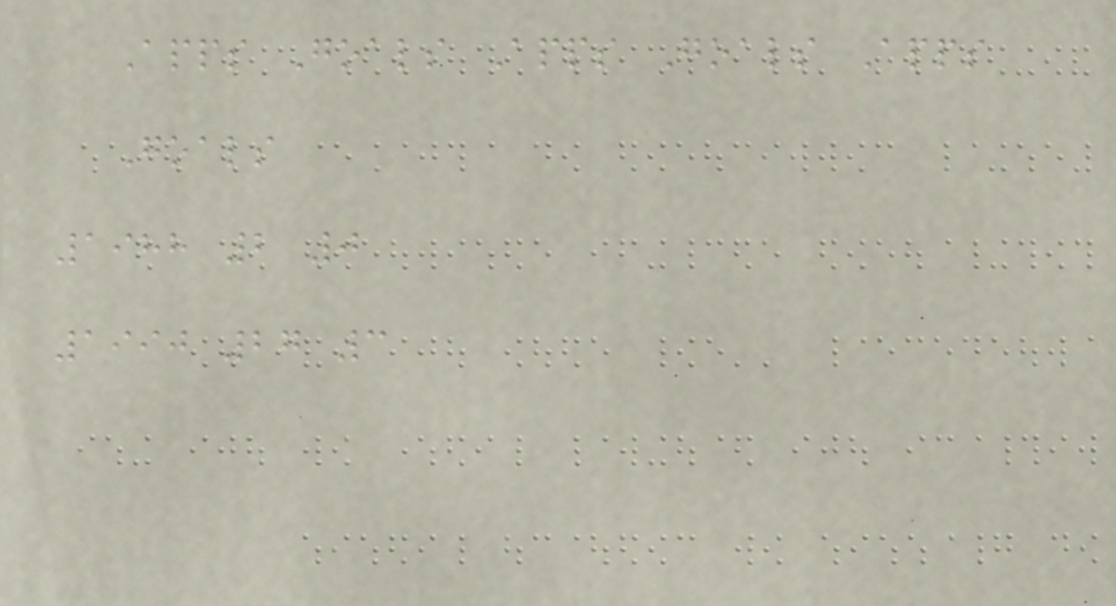Apps Goals Apps Goals Apps
Goals
1988 2 0
1990 27 3
